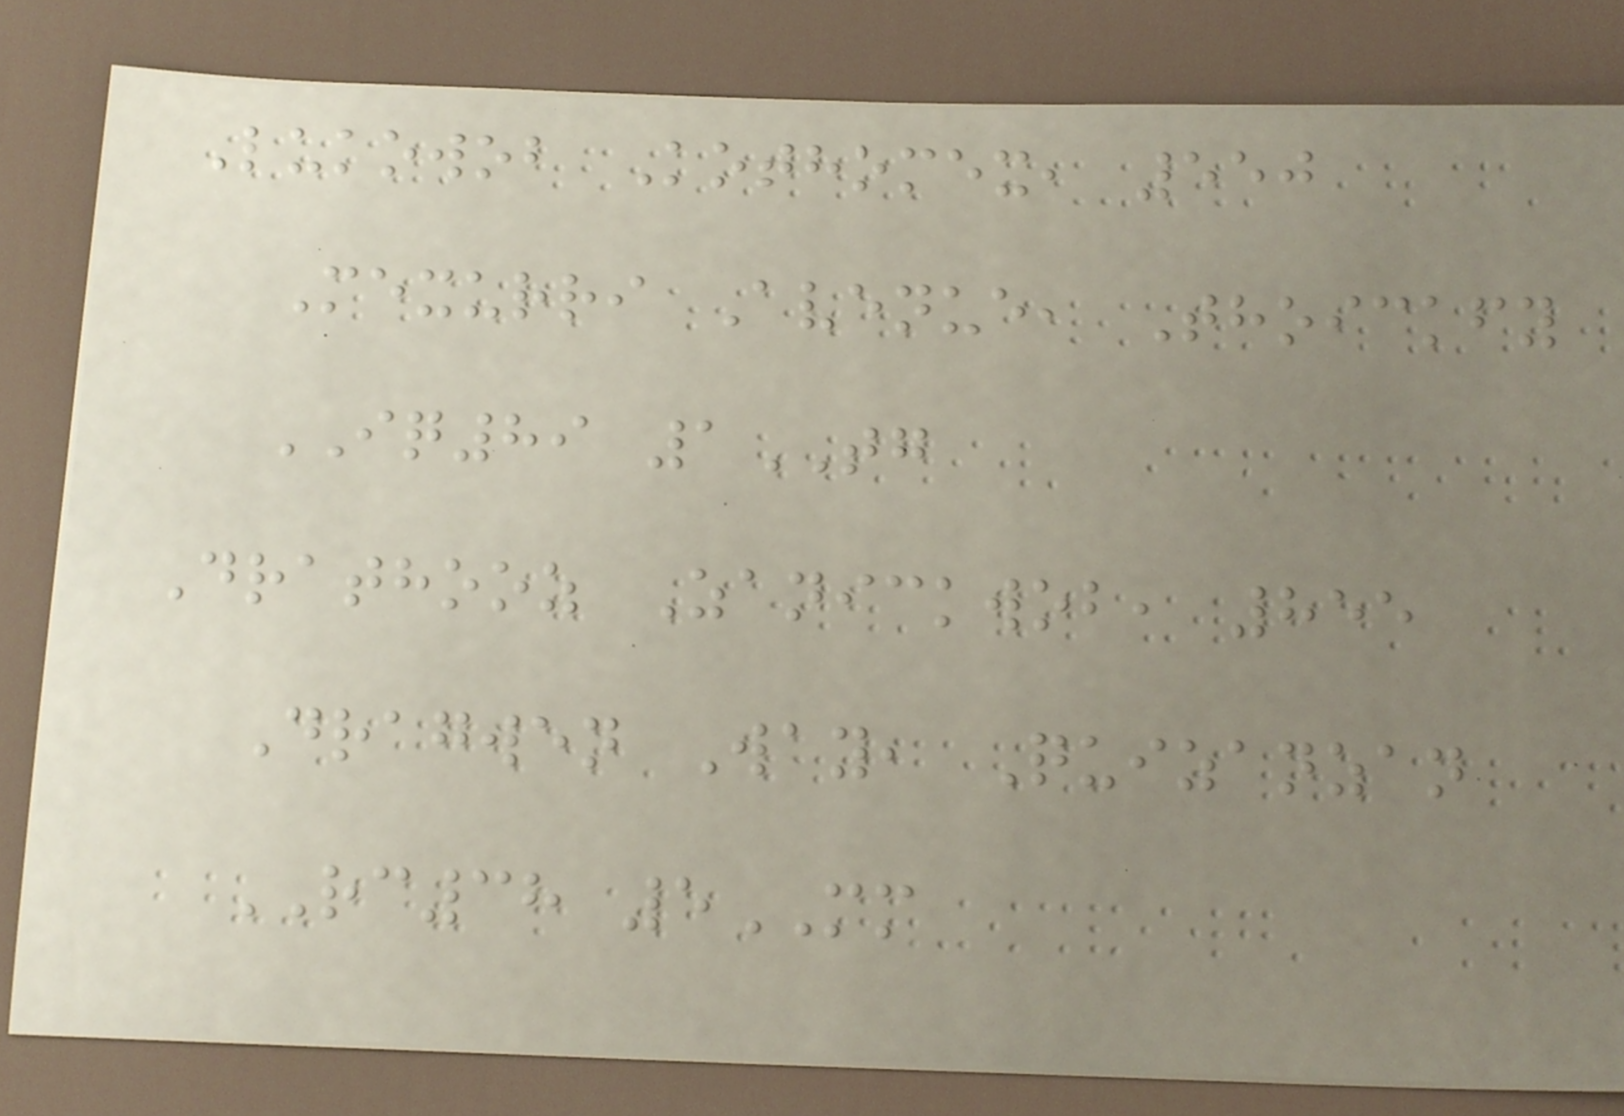Lukowob Kothomex, 550
Mexurri Avenue, Thoickfy
IQ89 1TG
Drathooz Zanickwob, 855
Dragwen Way, Quizanzan
RC38 5MM
